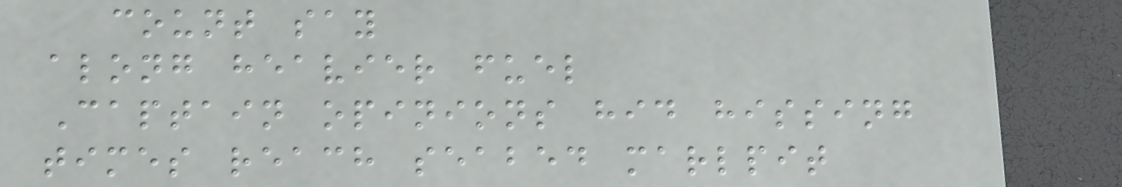count say
along heavier fuel
Captain opinions hid hissing
times reach seabed marlpit
